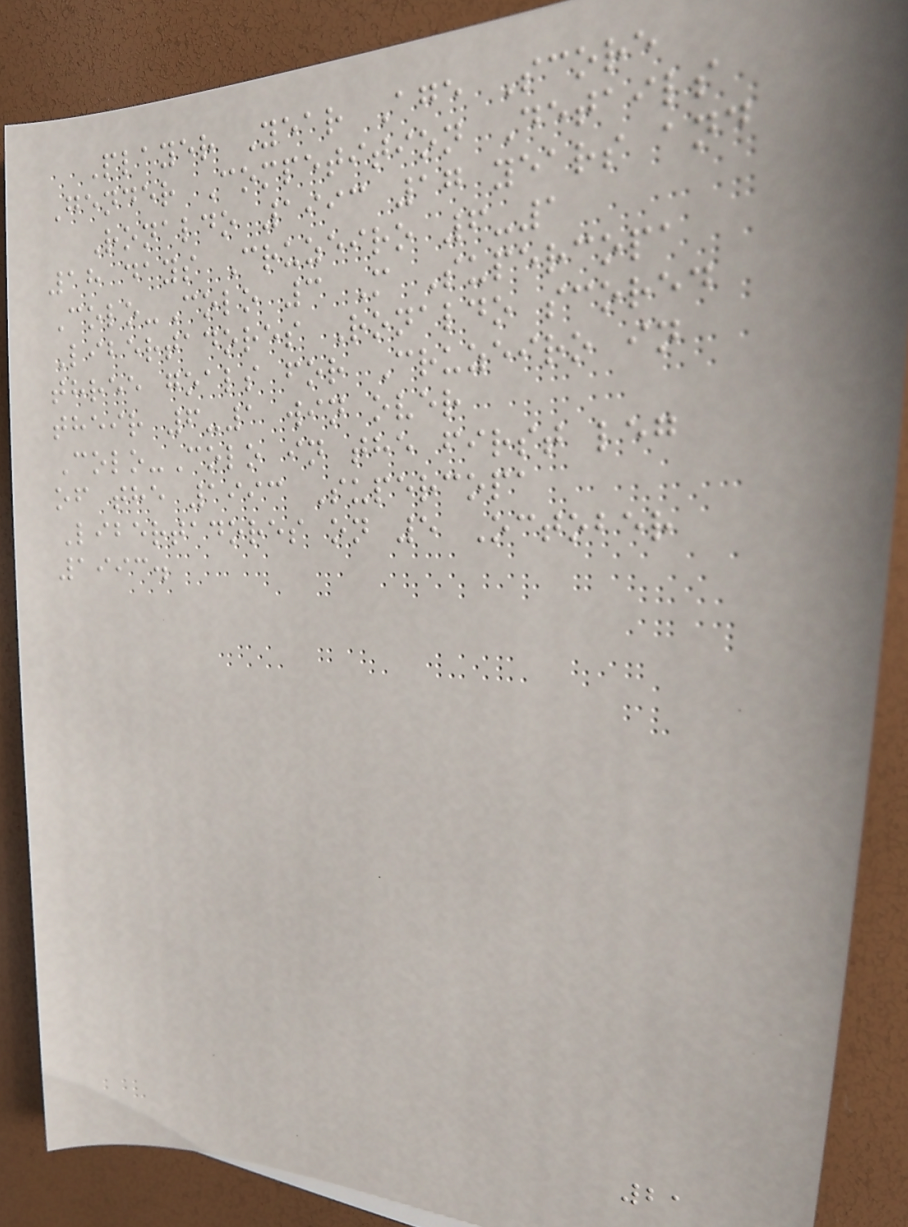Player Year Age Score
Gender Competition Details
Ronaldo 1993 17 years and
18 days Cruzeiro 6-1
Colo-Colo 3 M Supercopa
Libertadores Ronaldo scored
three goals for Cruzeiro in
their 6-1 win over
Colo-Colo in the first leg
of the 1993 Supercopa
Libertadores on 5 October
1993.
21
